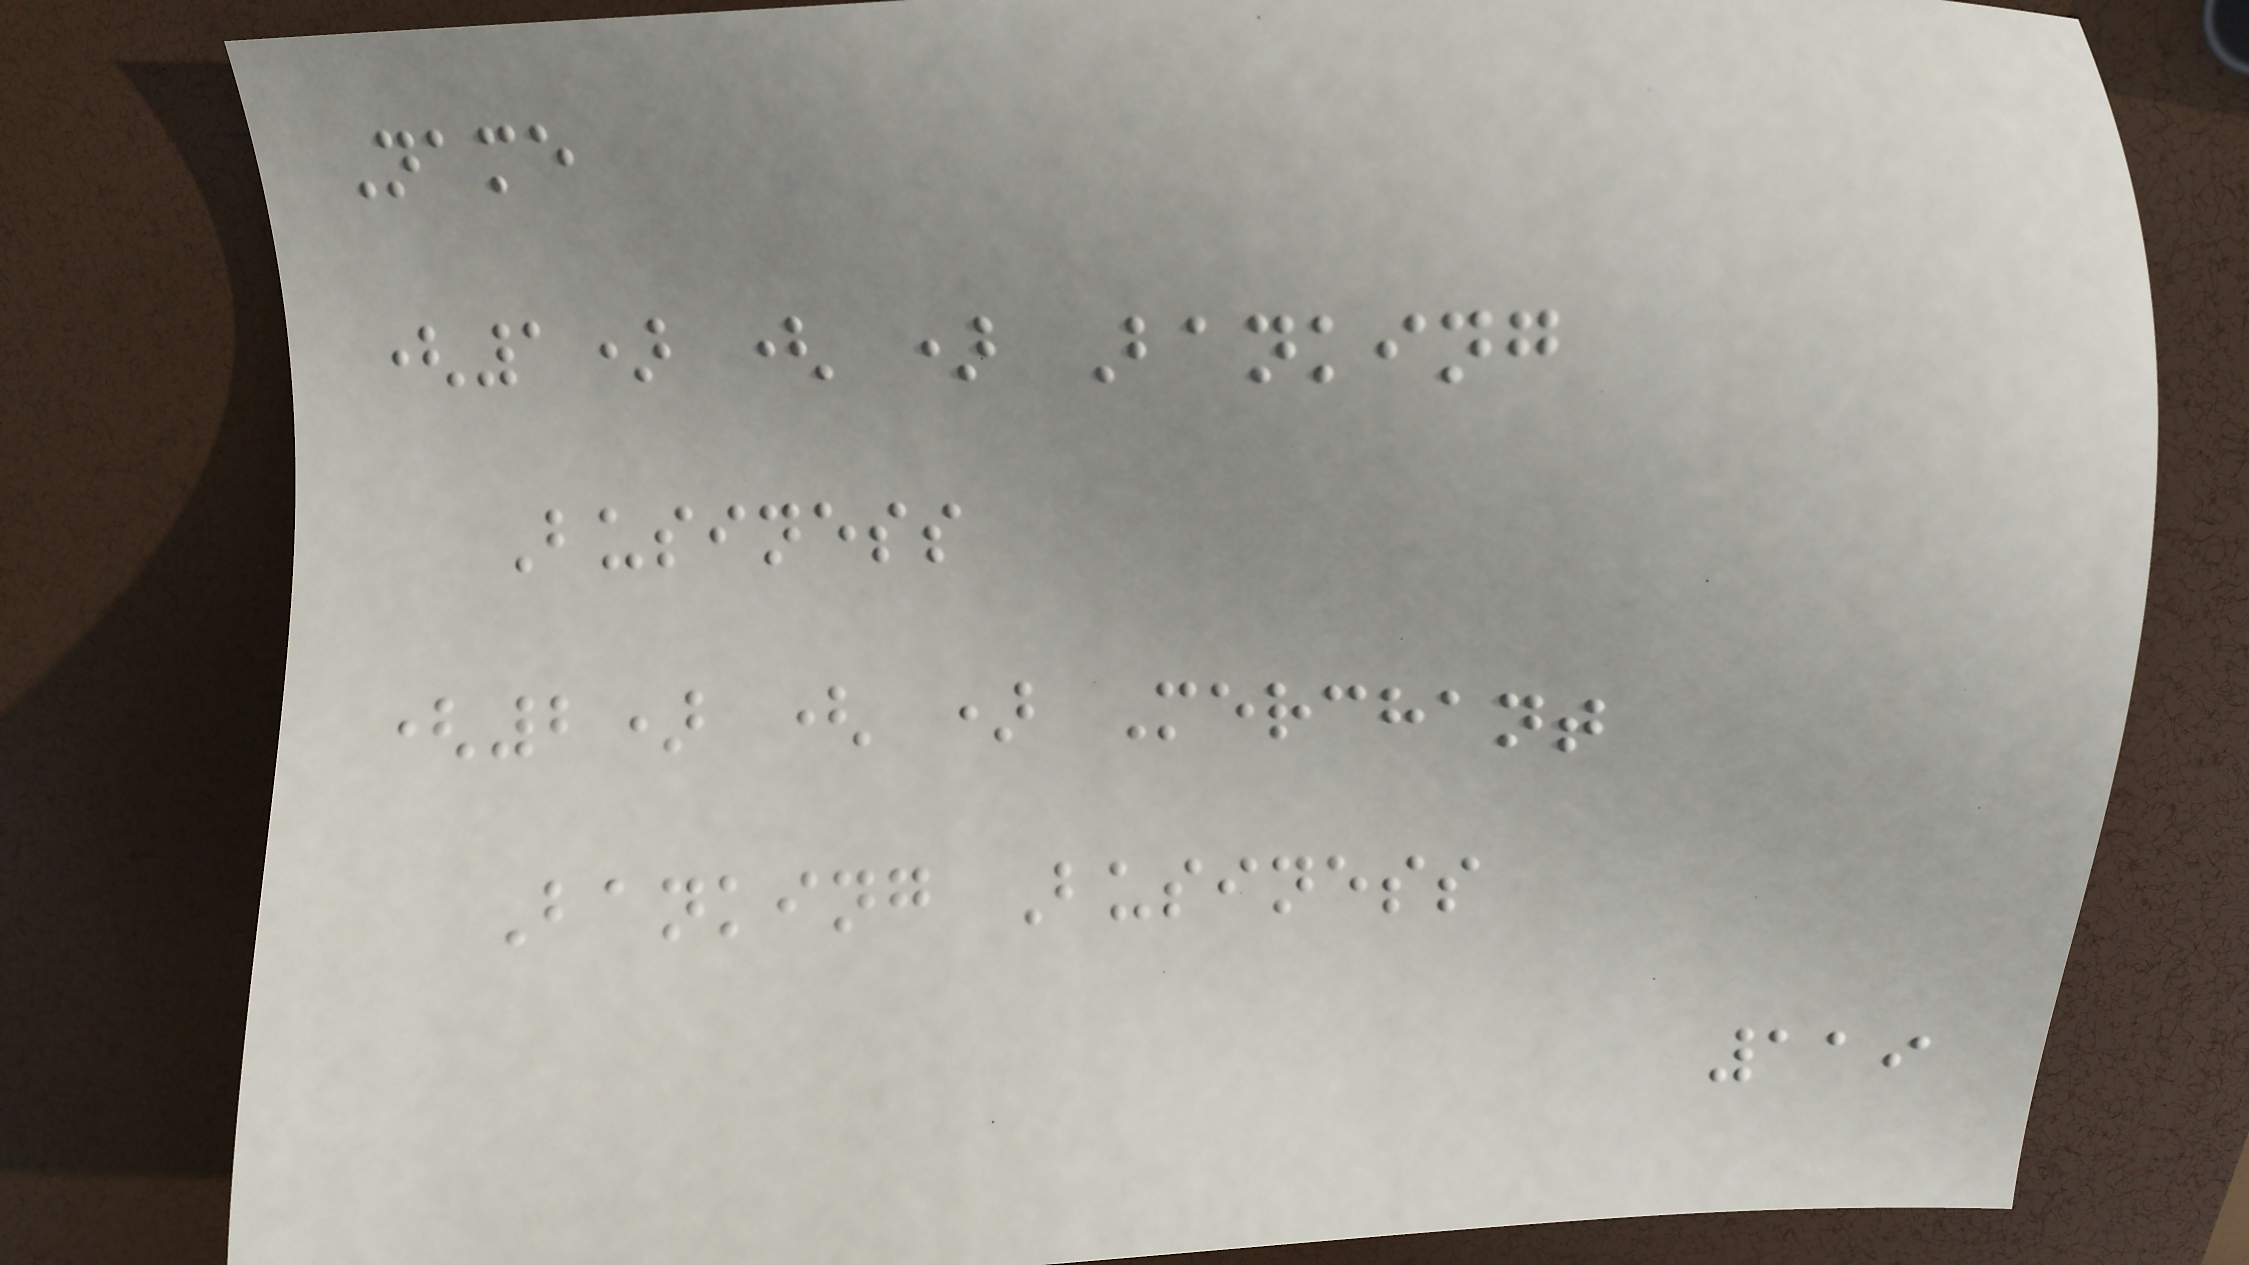Name
(1) ( ) Banking
Business
(2) ( ) Merchant
Banking Business
119
